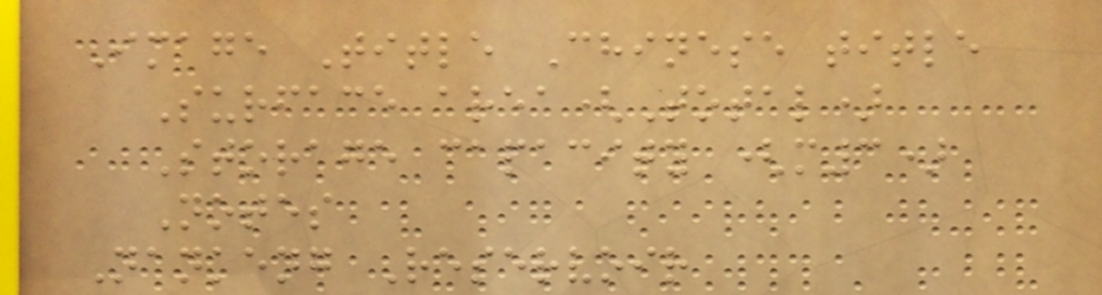Image Title Chinese title
Surface area(Total)
Storage capacity (m3)
Notes
Nankeng Reservoir
